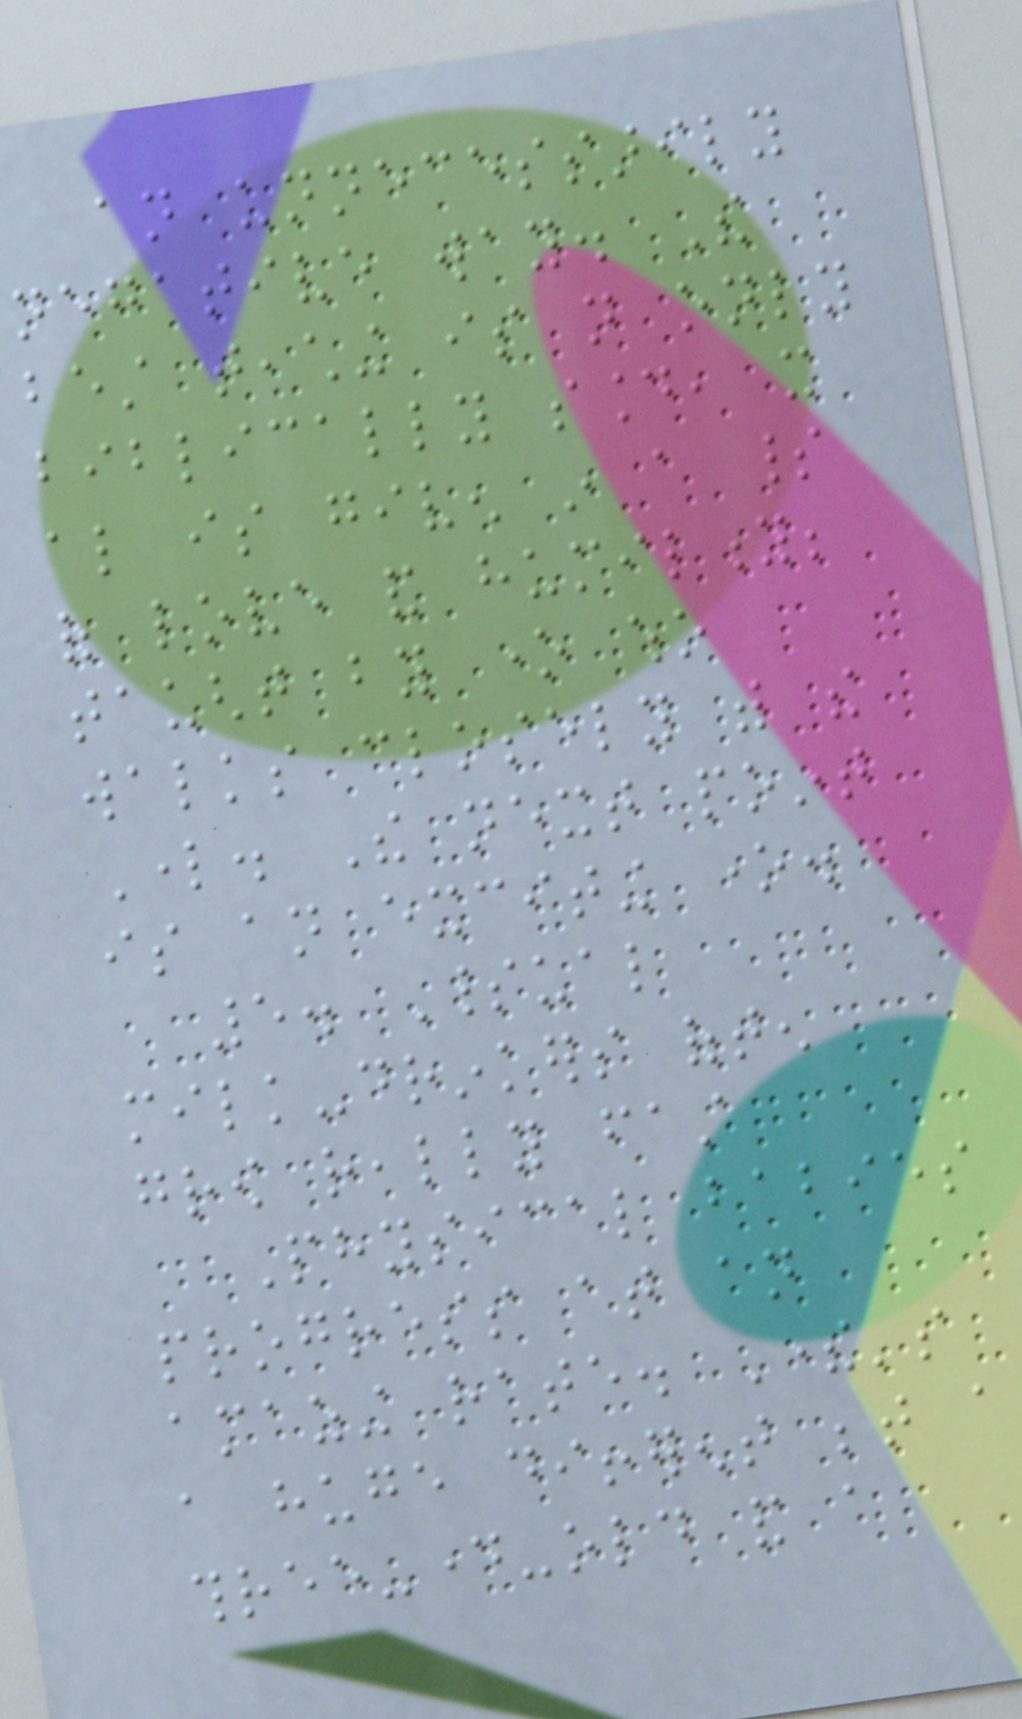an unnecessarily
negative way. The
best teaching is not only
biblically sound, it
also is given in a spirit
of love and humility;
taught by one who
walks closely with the
Lord. The next point
is an exciting one.
5. Spiritual
milk-drinkers often
grow really fast
Physical babies
progress at an
amazing rate. There's
a huge different between a
three-day-old and a
